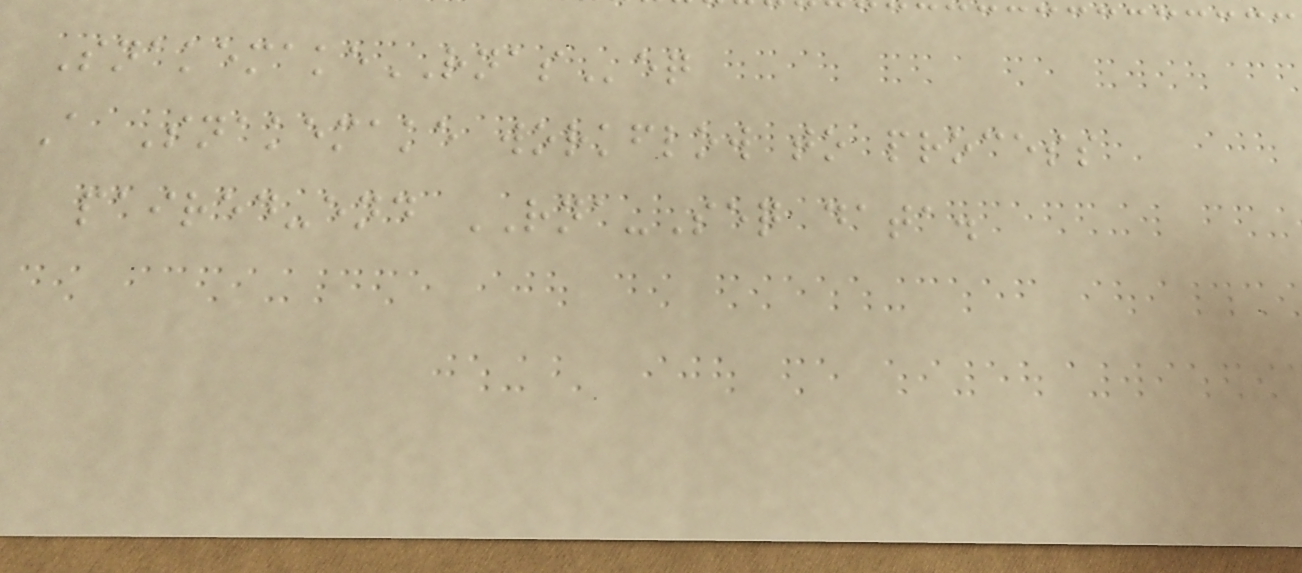SnakemakeRNASeq
A Snakemake workflow to process
paired-end RNA-Seq data.
